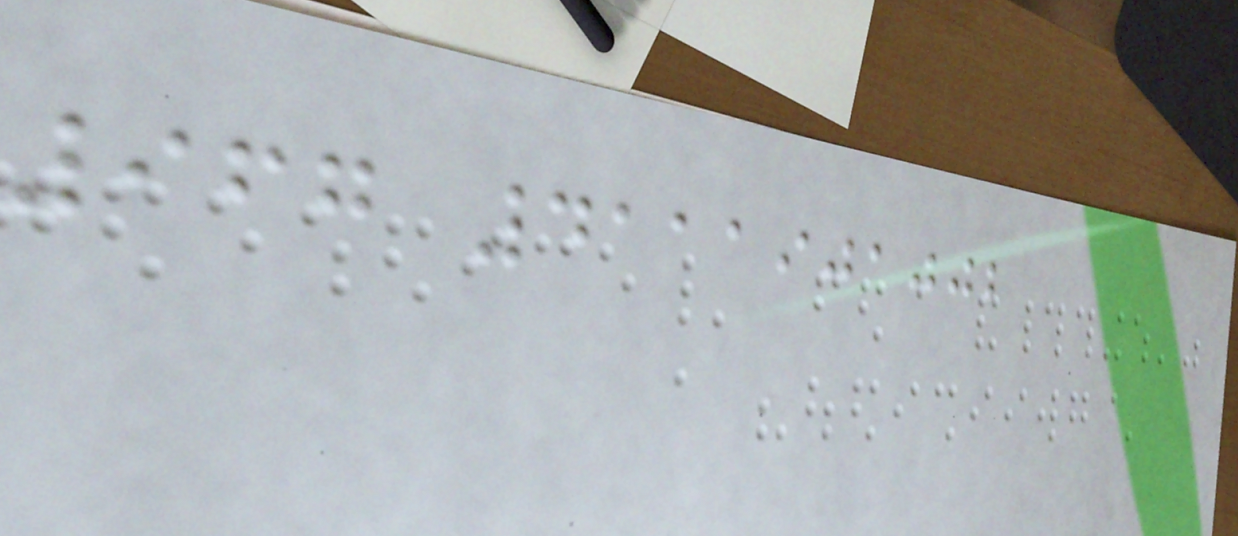967 4111901002
